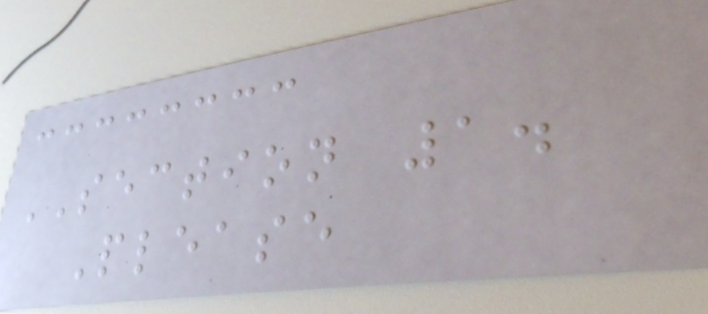SECTION 1.
Please
